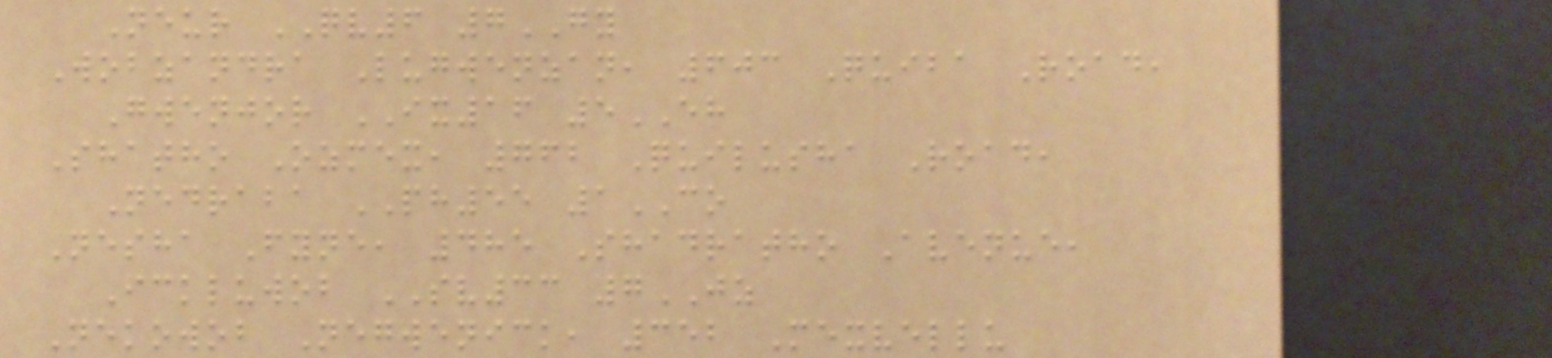Neur QV6 7GY
Wobzandra Lugwenzan, 603 Quiba Road,
Gwenjor IX16 5EH
Shatho Ozmex, 762 Quilusha Road,
Nedraba PH55 1CO
Nesha Fyne, 485 Shadratho Avenue,
Ickluwob SV33 7JZ
Nekowob Negwenick, 352 Mexvellu
